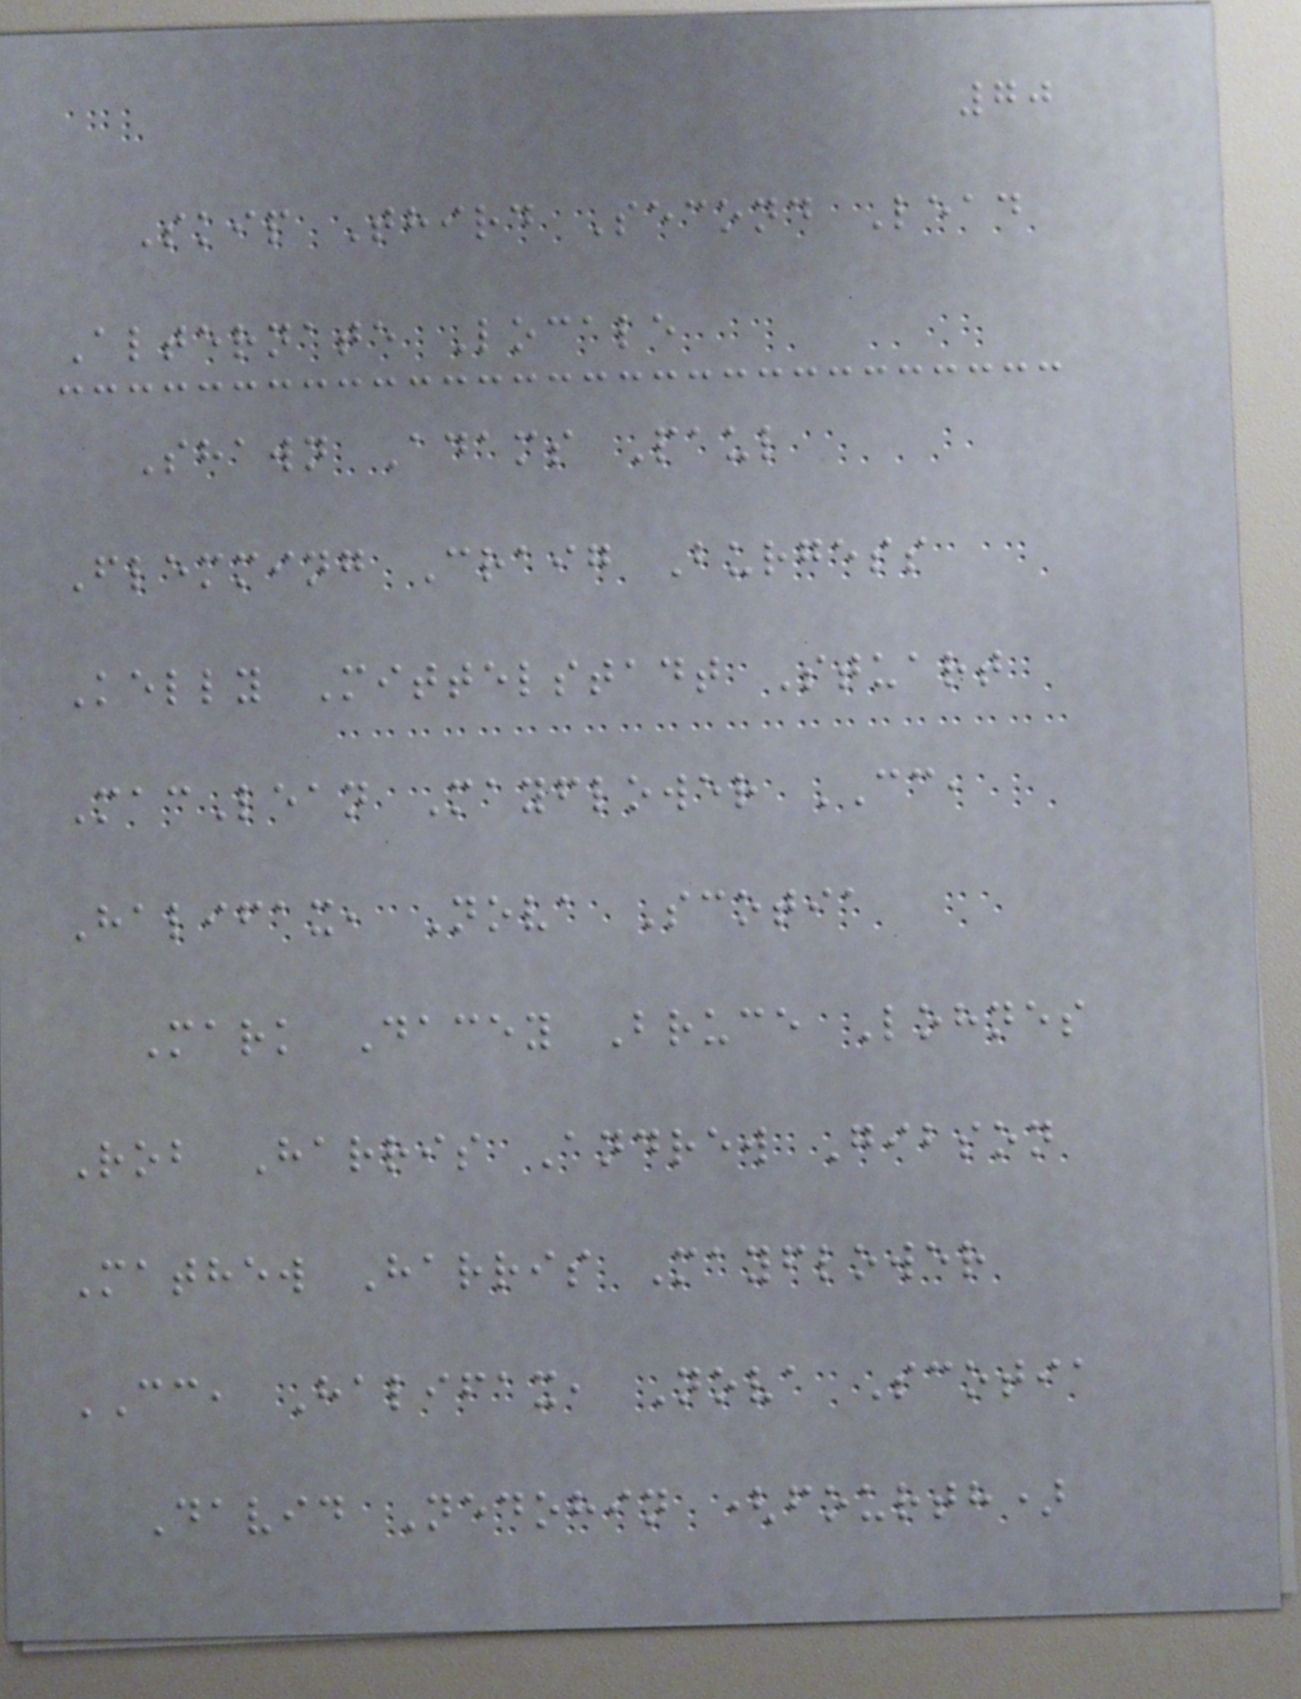70
Skip Third Second Lead
Alternate Locale
Shawn Adams Paul
Flemming Craig Burgess
Kelly Mittelstadt Stuart
MacLean Mayflower CC,
Halifax, Nova Scotia
Mark Dacey Bruce Lohnes
Rob Harris Andrew Gibson
Mathew Harris Mayflower
CC, Halifax, Nova Scotia
David Nedohin (fourth)
